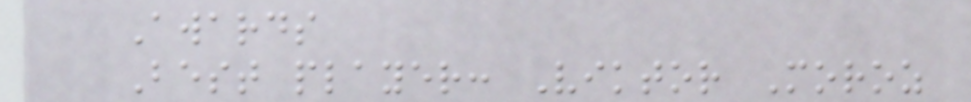Awards
Best player: Viktor Moroz
